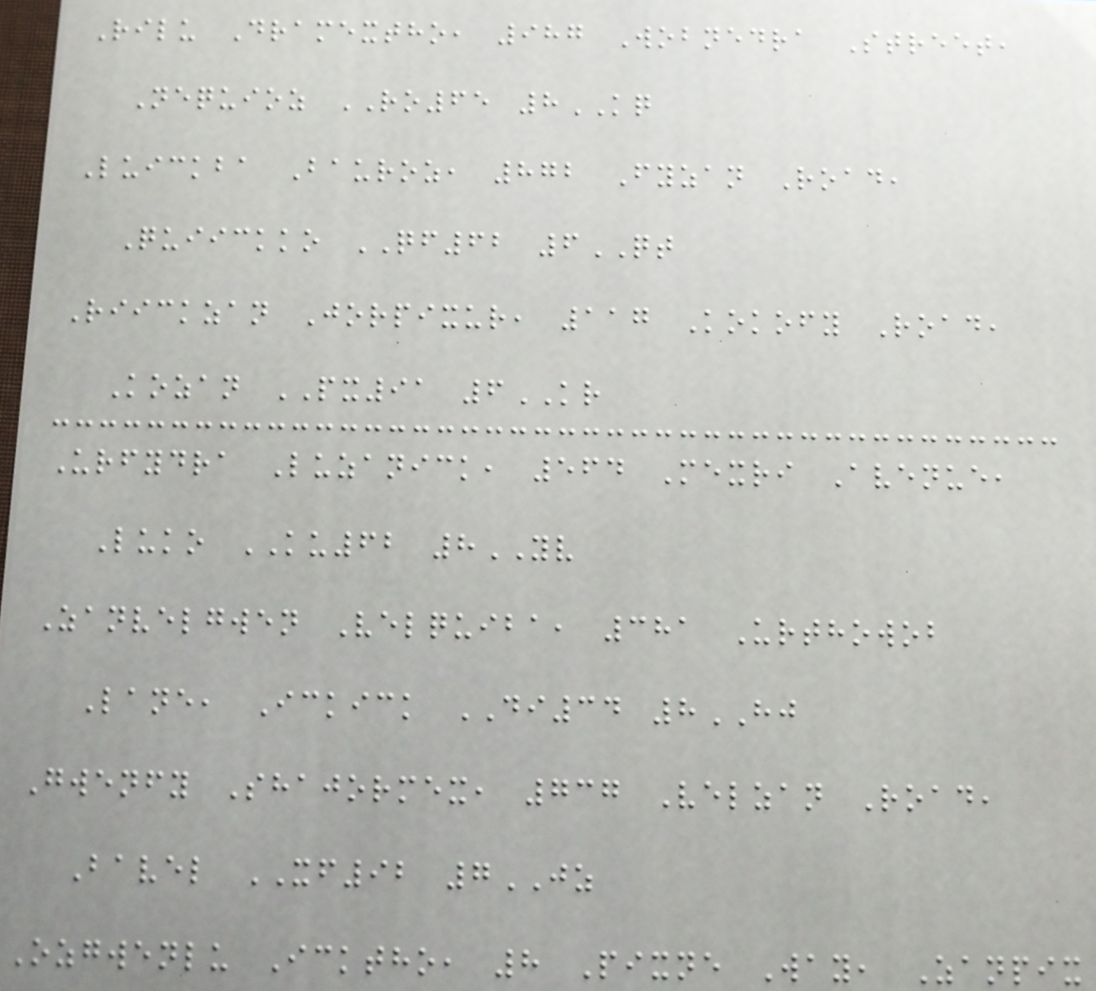Rilu Dramextho, 987 Wobnedra Street,
Nequioz RO65 8KQ
Luickba Bauroz, 872 Fyzan Road,
Quiickko QF62 6QT
Riickzan Jorpixur, 117 Kokofy Road,
Kozan PX91 6KR
Urfydra Luzanick, 564 Mexri Avenue,
Luko KU62 8YV
Zanvelgwen Velquiba, 381 Urthowob
Lane, Ickick DI34 8HJ
Gwenfy Shajormex, 737 Velzan Road,
Bavel XF92 7JZ
Ozgwenlu Icktho, 8 Pixne Way, Zanpix
